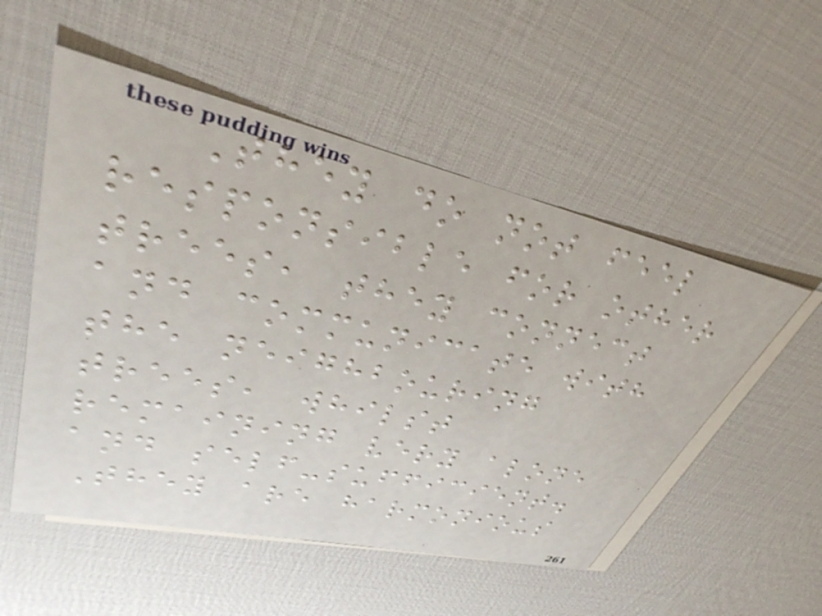They do not feel
responsible for other
trees, they connect
and communicate with
the neighbouring
trees, whilst
remaining very alone
and self-sufficient.
They are harmonious
